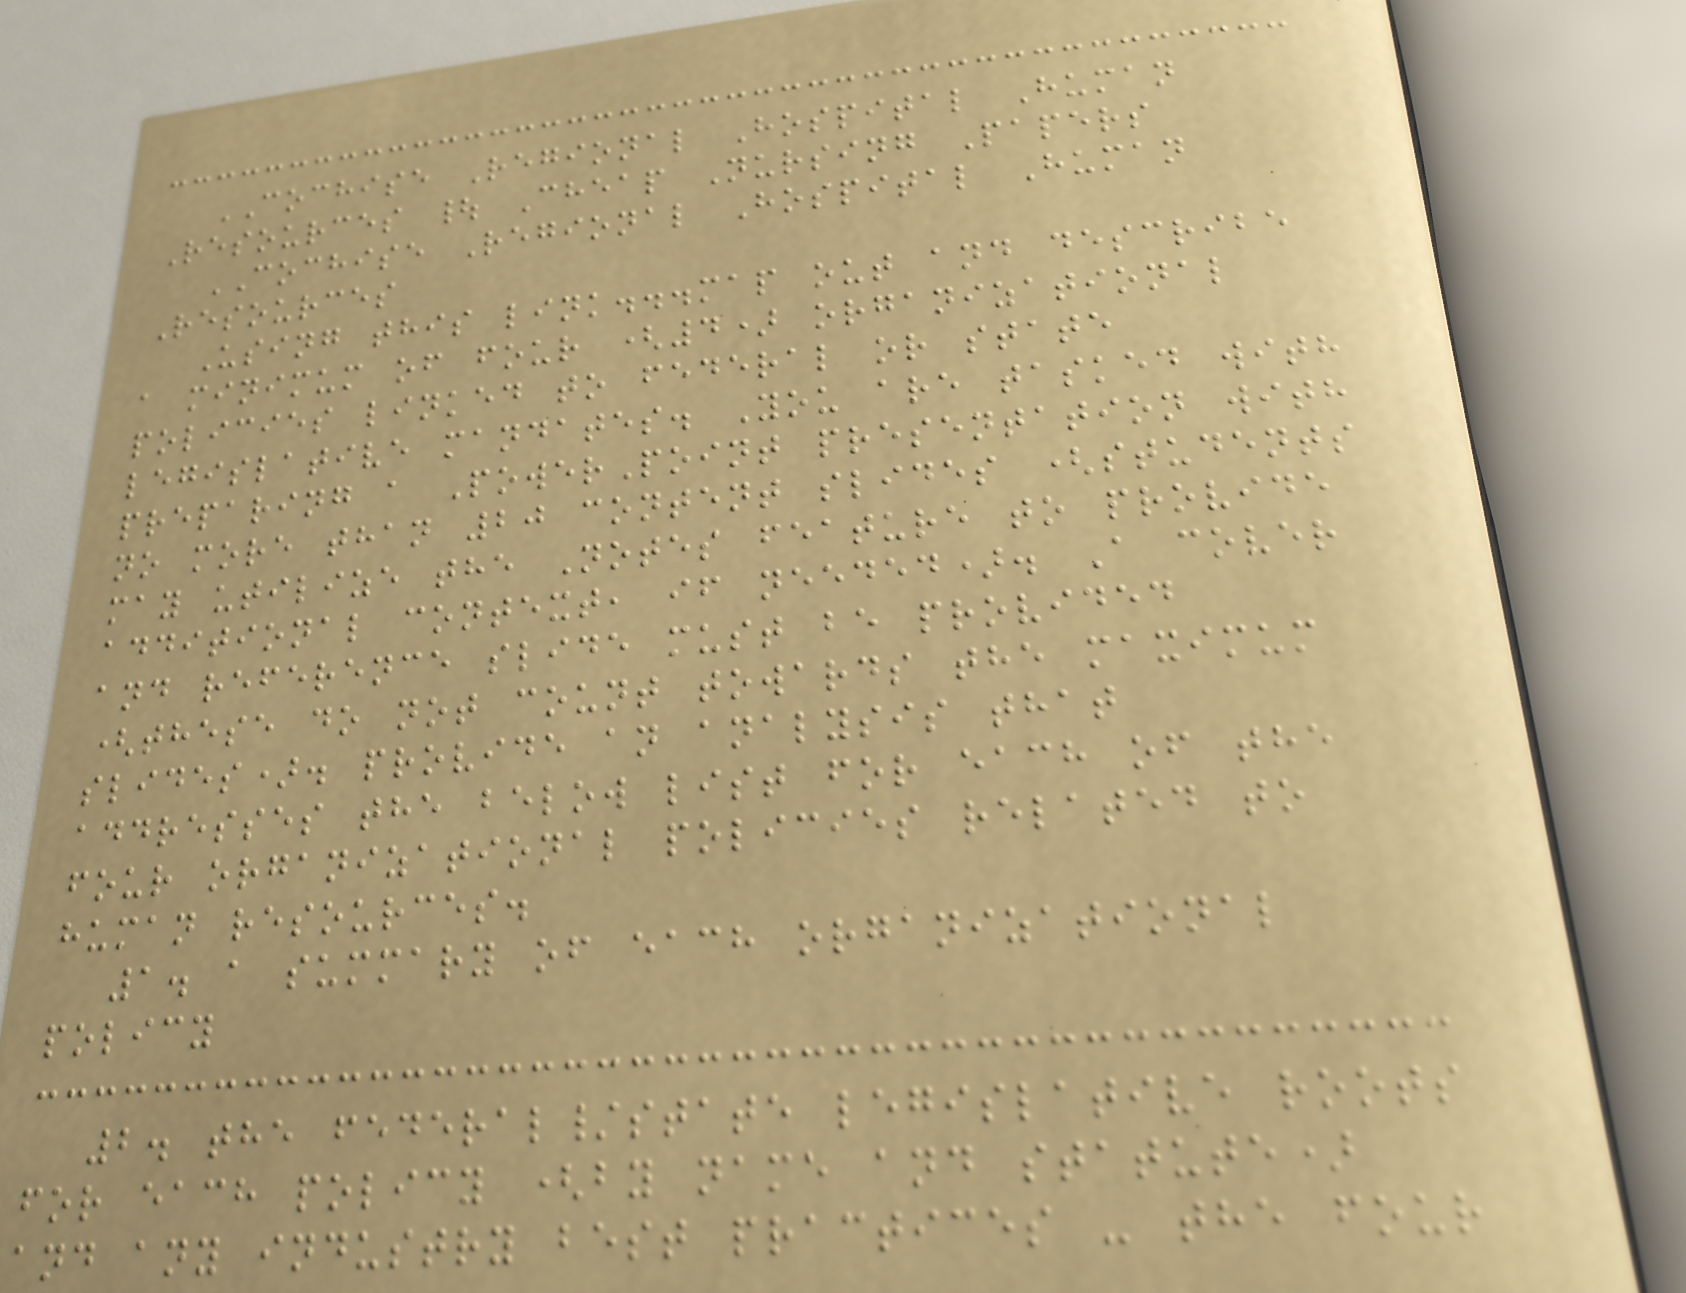COCHISE Regional Hospital Human
Resources | Cheap Nursing Papers
COCHISE Regional Hospital Human
Resources
Using this link...map out and describe
a minimum of four (4) organizational
policies linked to federal or state
legislative mandates. You are tasked with
preparing a PowerPoint presentation with
no more than 20 content slides (students
may utilize the Notes feature to provide
additional context, if needed). A cover
and reference slide must be provided
(these do not count towards the maximum
slides). provide an analysis that
addresses the below list for each of the
four organizational policies related to
human resources.
1. a summary of each organizational
policy
2. the federal/state legislative roots
for each policy (by name and statute)
and any industry best practices - the four
